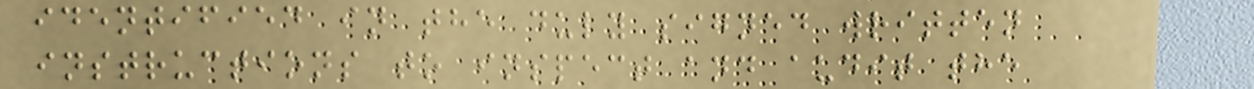identified in the duly signed written
instructions to inspect and audit the
